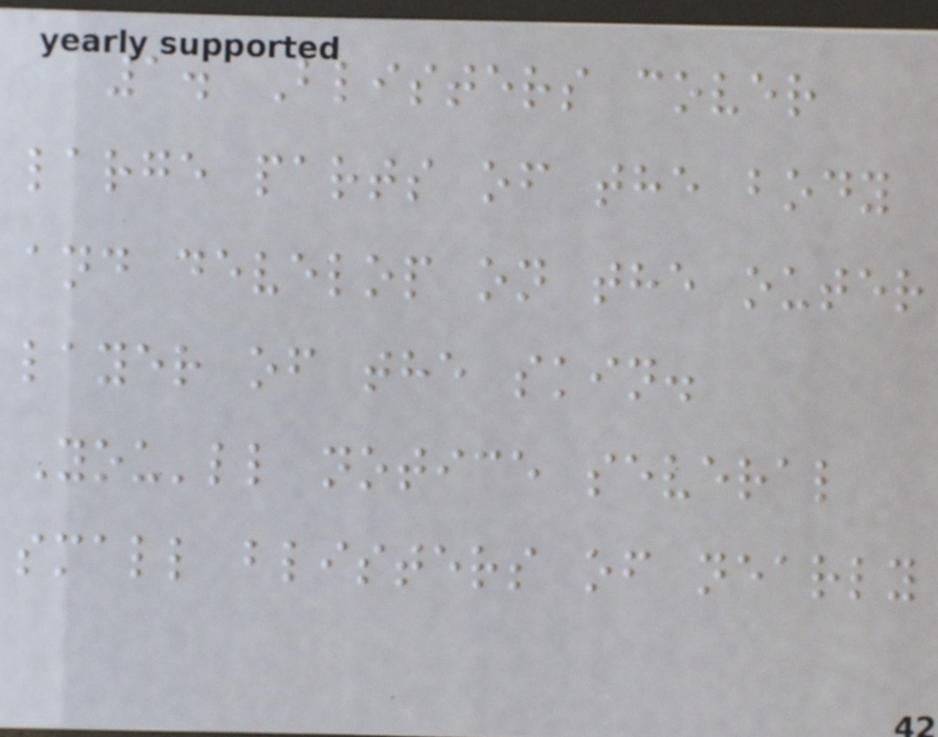1. Blisters cover
large parts of the body
and develop on the outer
layer of the skin.
You'll notice several
small blisters of nearly
